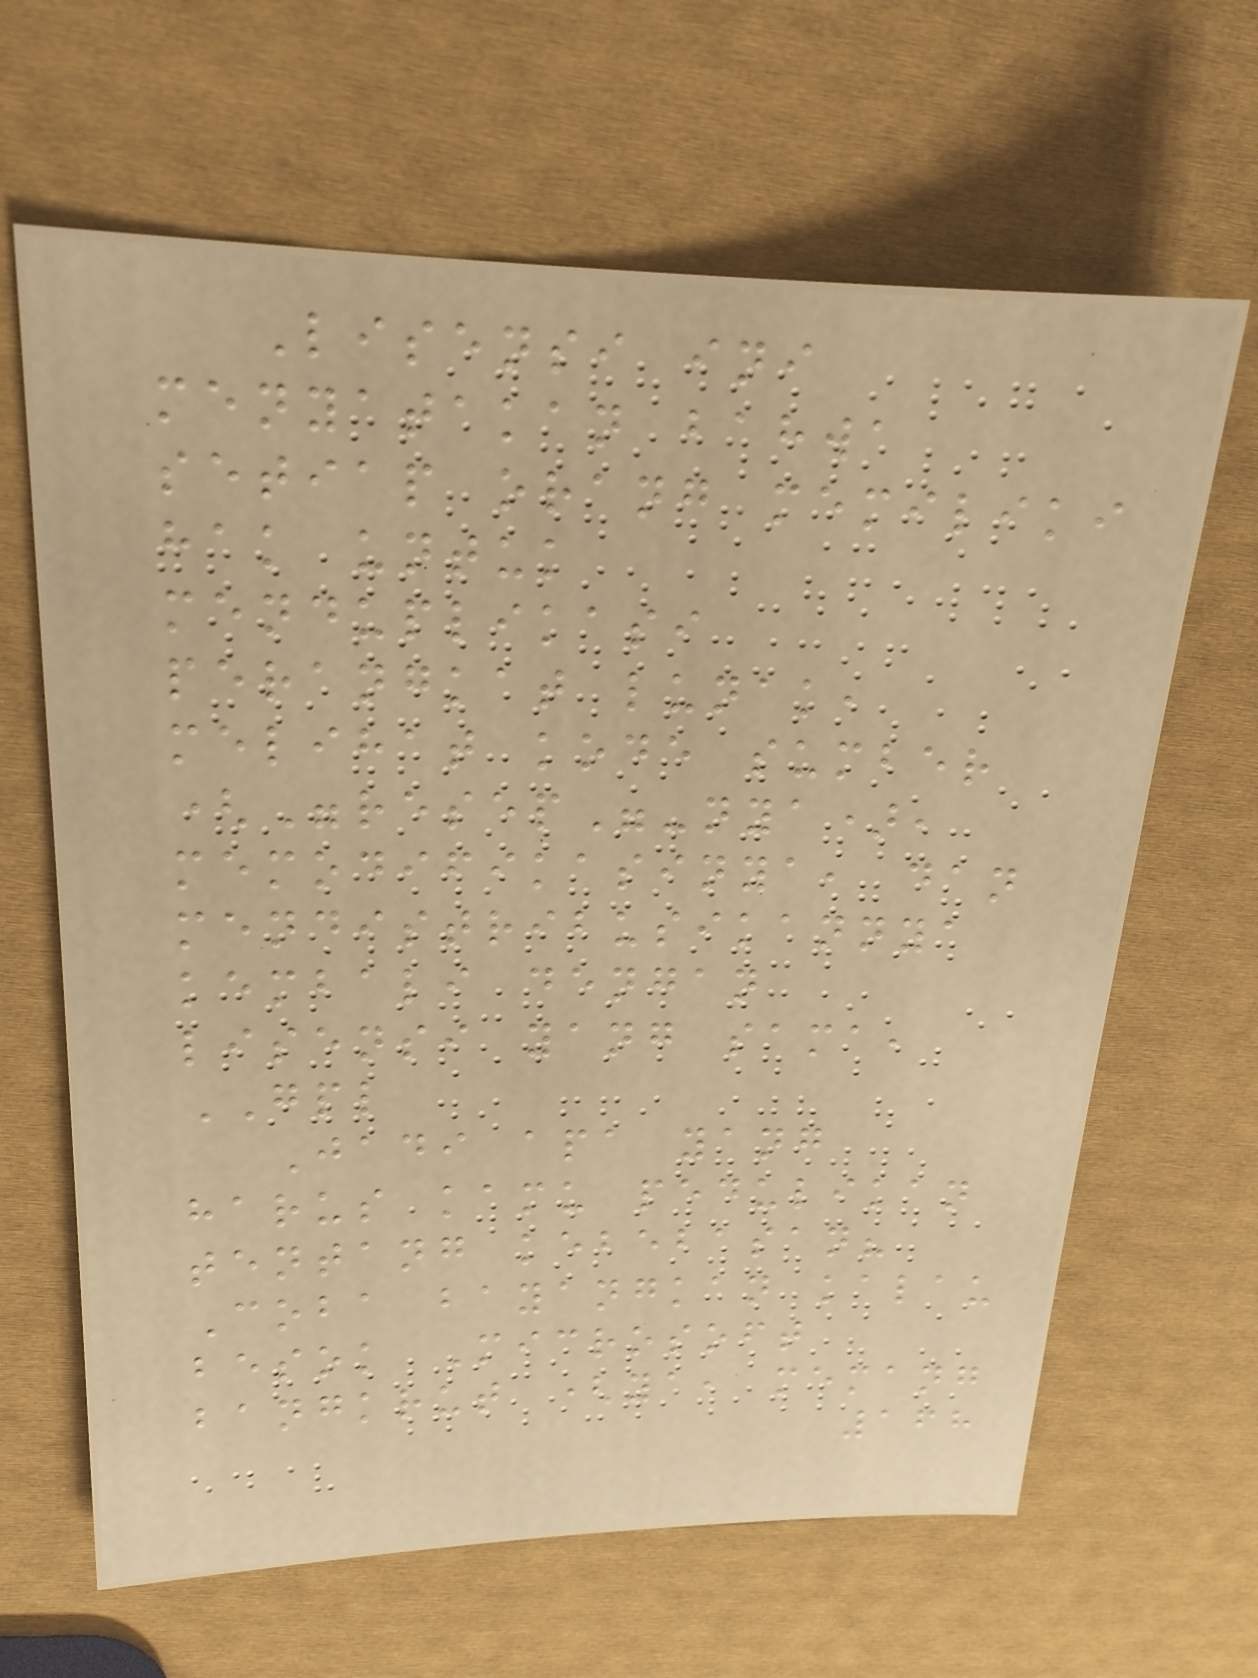Lisensi ini
menyatakan bahwa
setiap orang memiliki
hak untuk
menduplikasi
perangkat lunak,
melihat kode sumber
("resep"-nya),
memodifikasinya, dan
mendistribusikannya
kembali dengan
lisensi yang sama,
GPL
Jadi apa yang
harus kamu pedulikan
tentang kebebasan?
Coba bayangkan kalau
besok Microsoft
bangkrut (ya, memang
168
